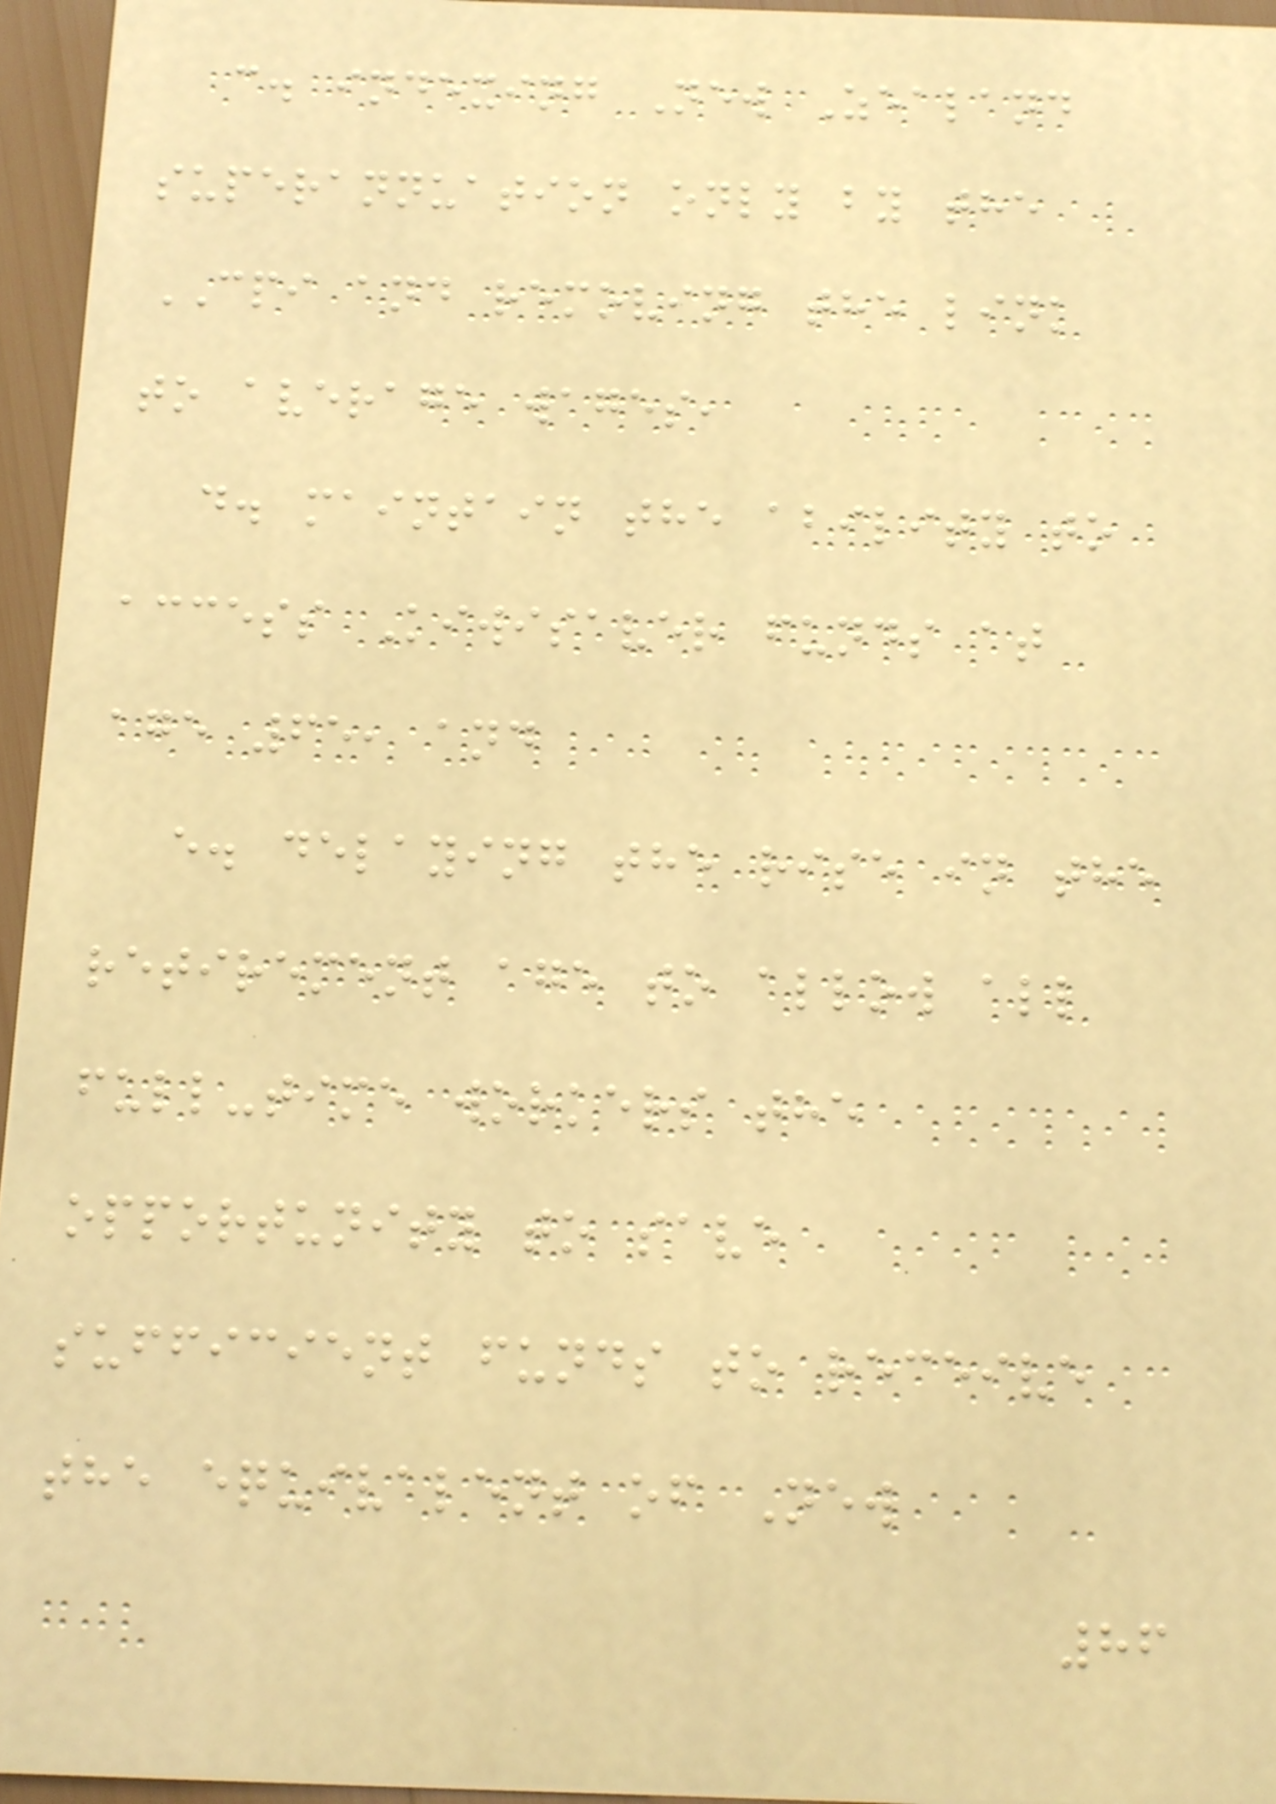c. indexing New Zealand
superannuation only by the
CPI and removing the link
to average wages,
d. maintain the ability to
access Kiwisaver funds at
age 65, and
e. delaying the rise in the
retirement age to allow all
full-time workers the
opportunity to save
sufficient funds to receive
the equivalent of New
86
